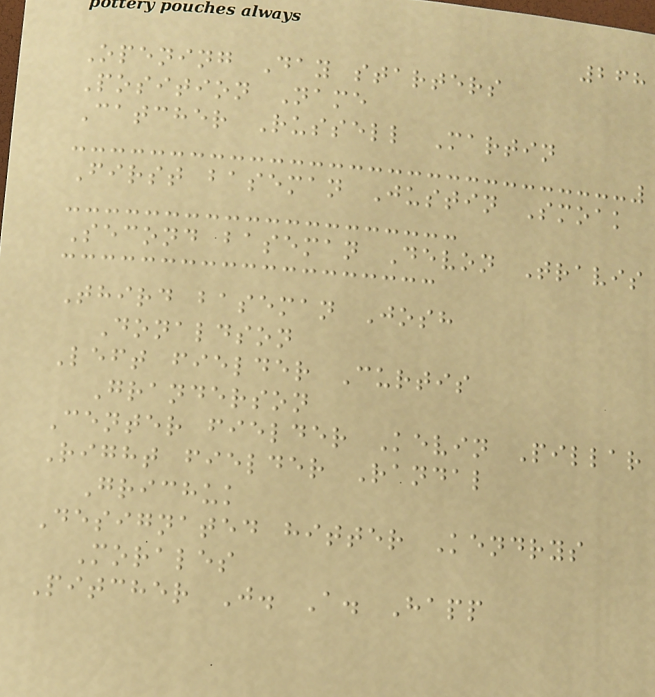268
Opening Day starters
Position Name
Catcher Russell Martin
First baseman Justin Smoak
Second baseman Devon Travis
Third baseman Josh
Donaldson
Left fielder Curtis
Granderson
Center fielder Kevin Pillar
Right fielder Randal
Grichuk
Designated hitter Kendrys
Morales
Pitcher J. A. Happ
